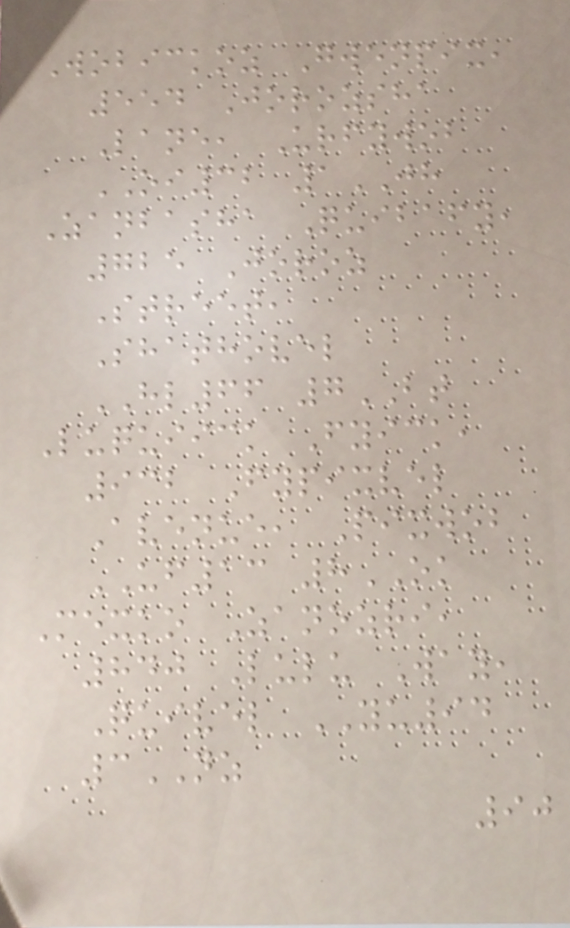Wobickoz Gwenpix,
554 Jorozsha
Lane, Urfywob
OI32 1JH
Zanbasha Quibafy,
725 Joroz
Street,
Shathovel
HL66 7BT
Luquiick Fyick,
932 Fypixvel
Avenue, Pixwob
UF13 8OK
Mexko Zanozri,
840 Lulu Way,
Quivel YU94
3NZ
90
